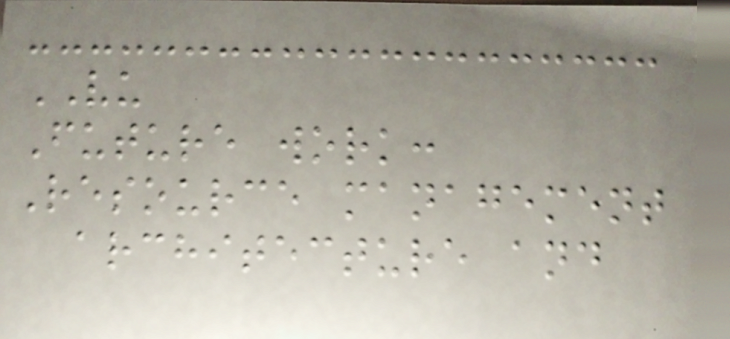VU
Future work:
Resource management
architecture and
